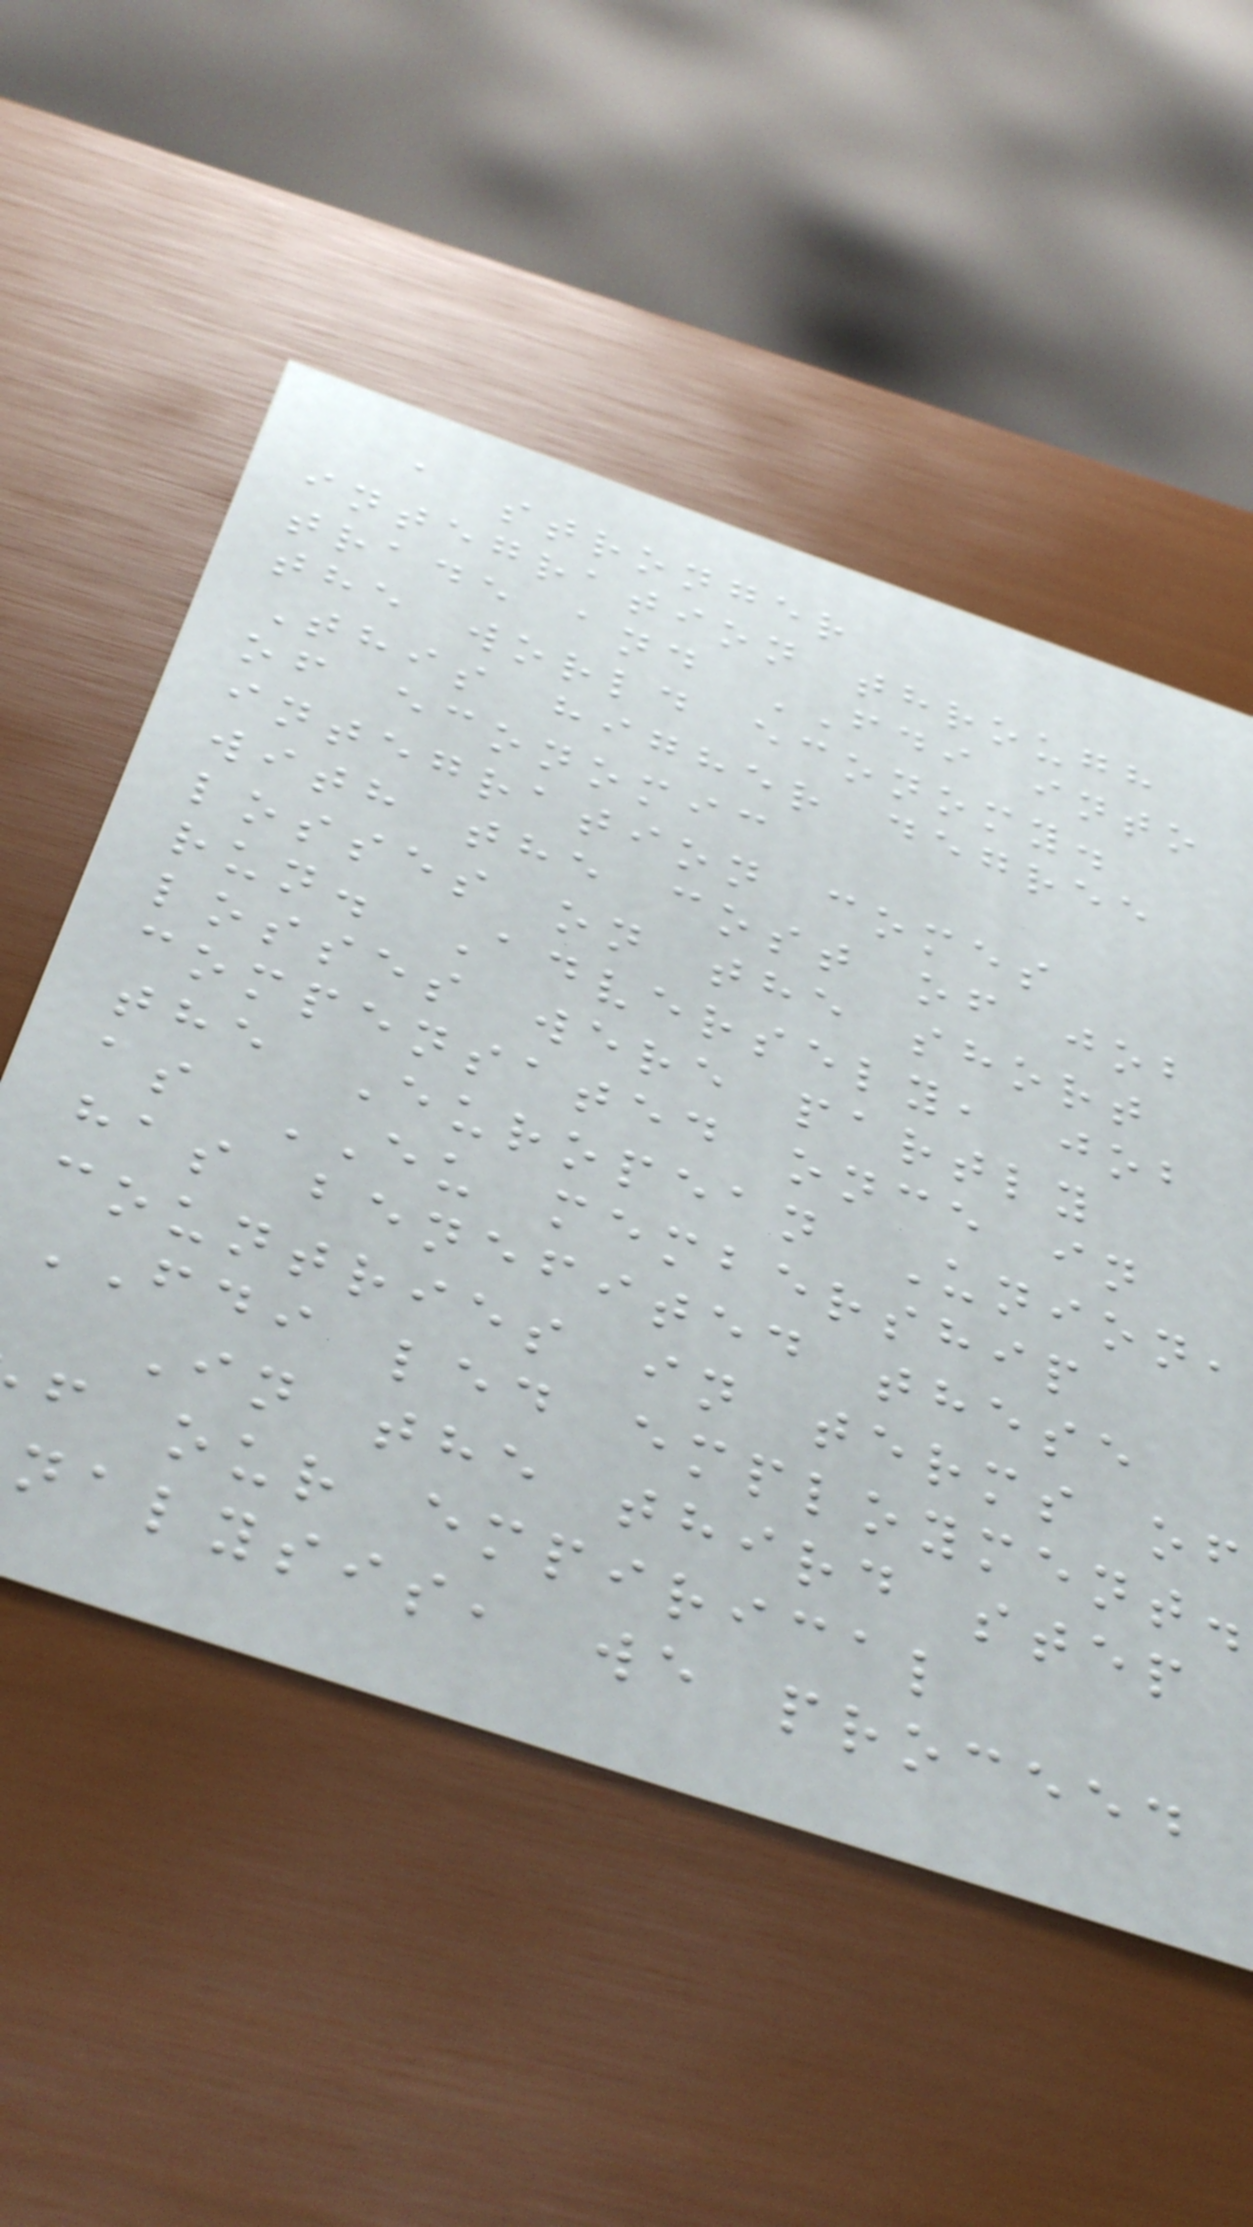a stronger
integration through
trade and FDI into
the world economy.
This higher degree
of economic
integration comes
with the cost of job
losses on the short
run. Adversely, job
losses were partly
compensated once in
the European Union,
as EU membership
has benefited these
countries in terms of
FDI led employment.
In the third step
f our empirical
nalysis, we proceed
